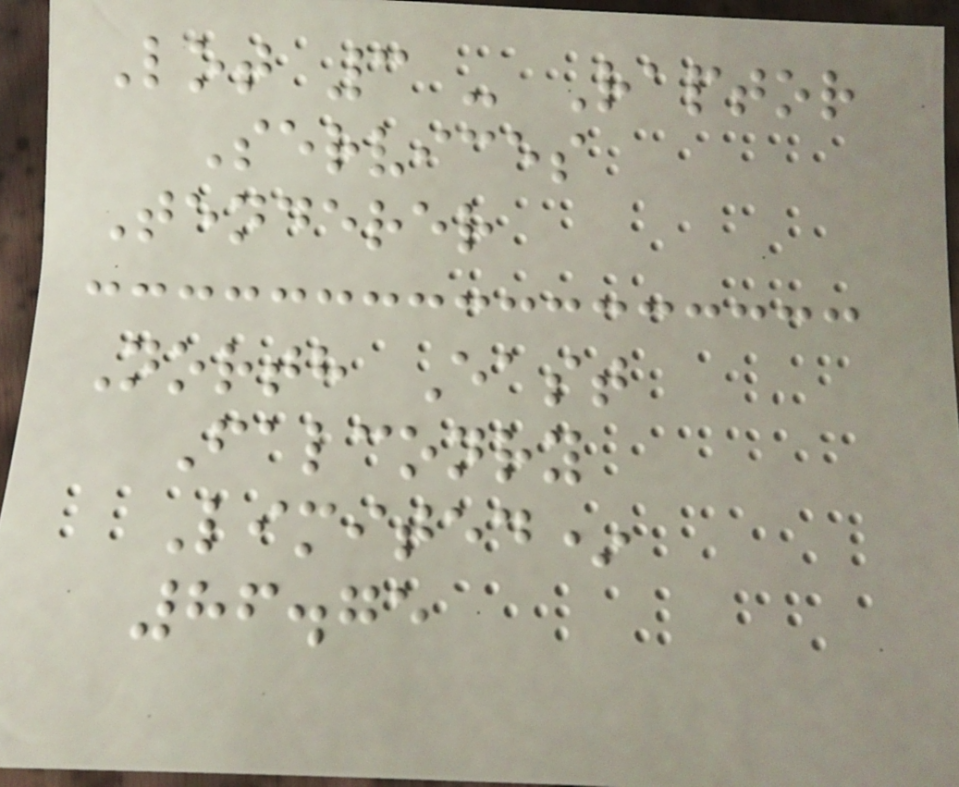Lot 3 - Raptor
Services
Tenderer
North East
Falconry
Limited*
86.75
